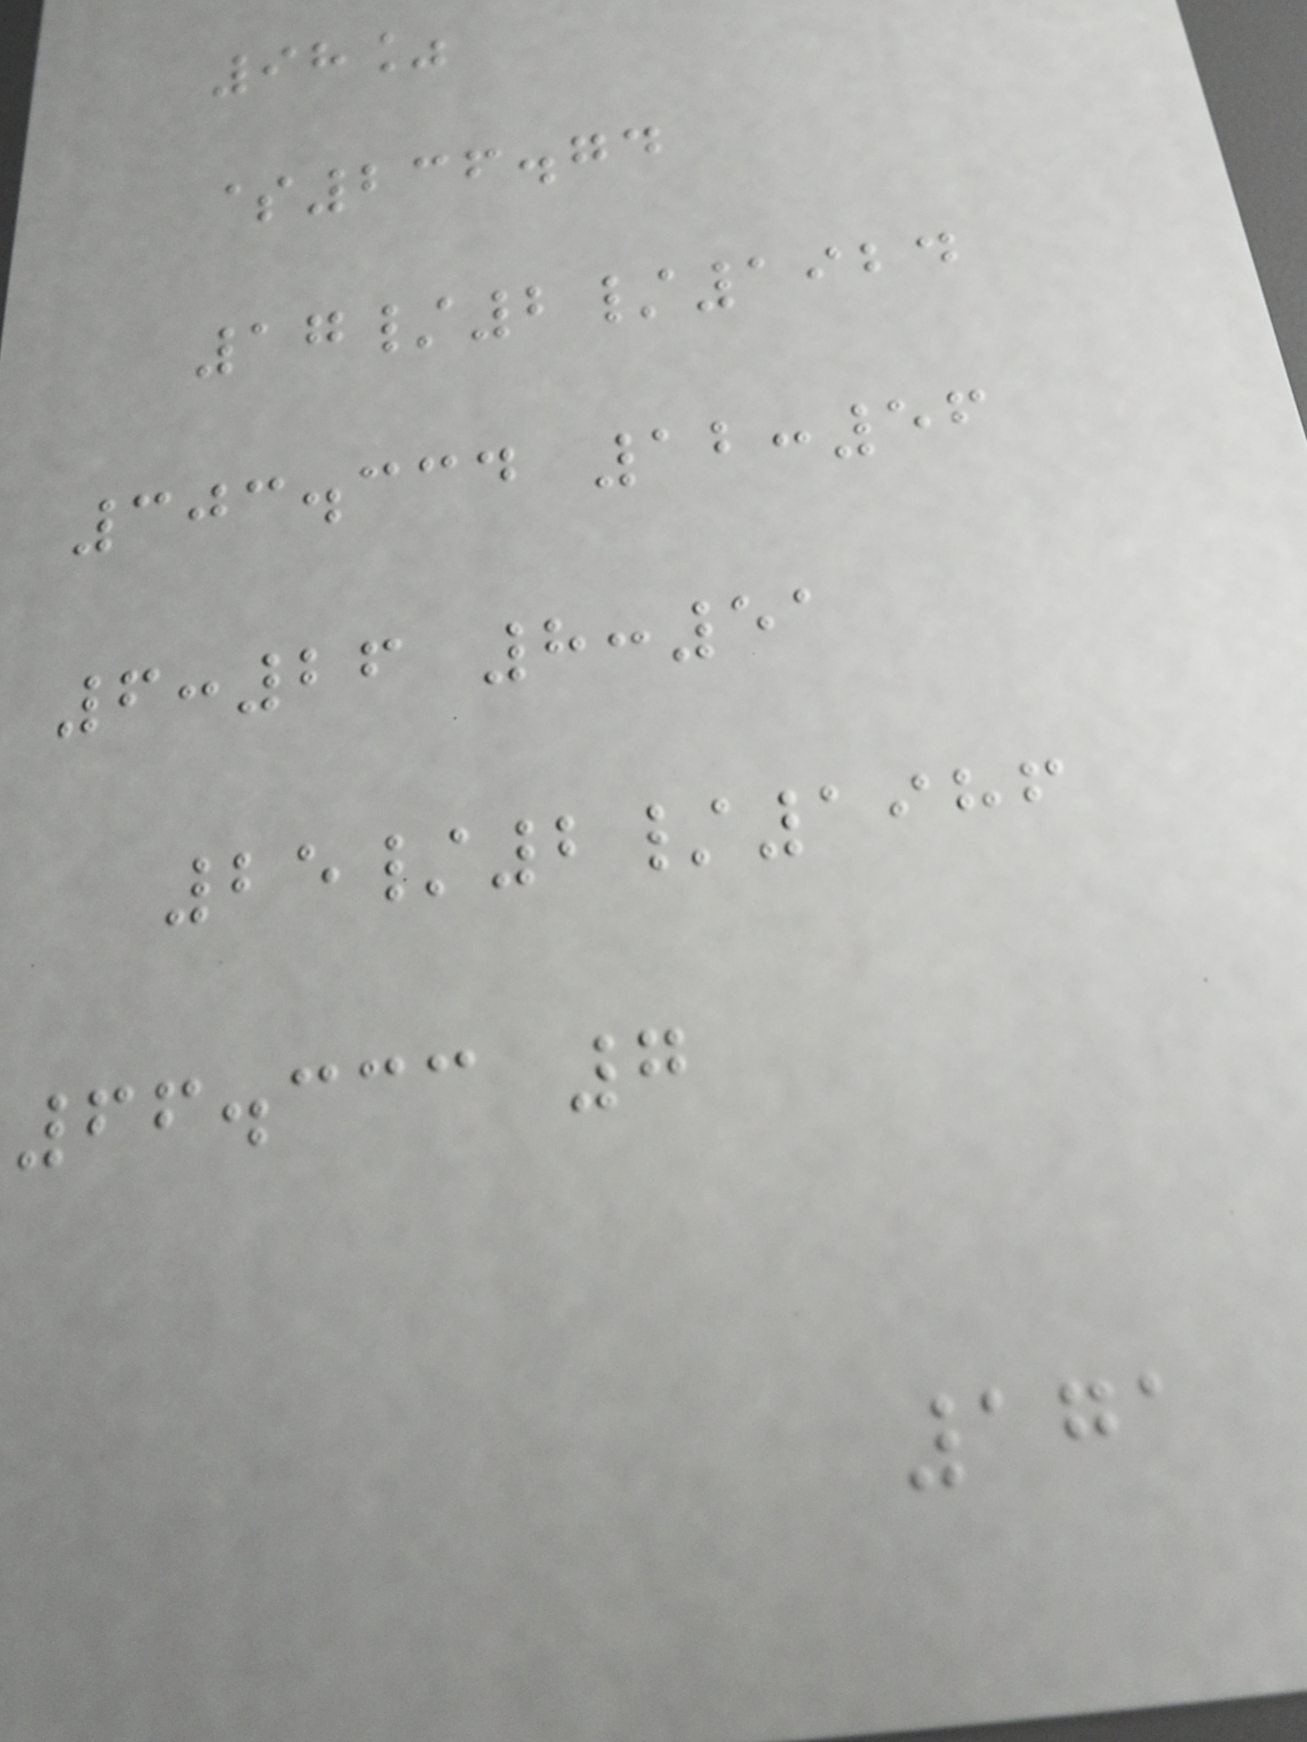98%
$236.74
17/2/1924
303.334 12:56
6:26 8:51
25/2/1986
66.333 7
171
